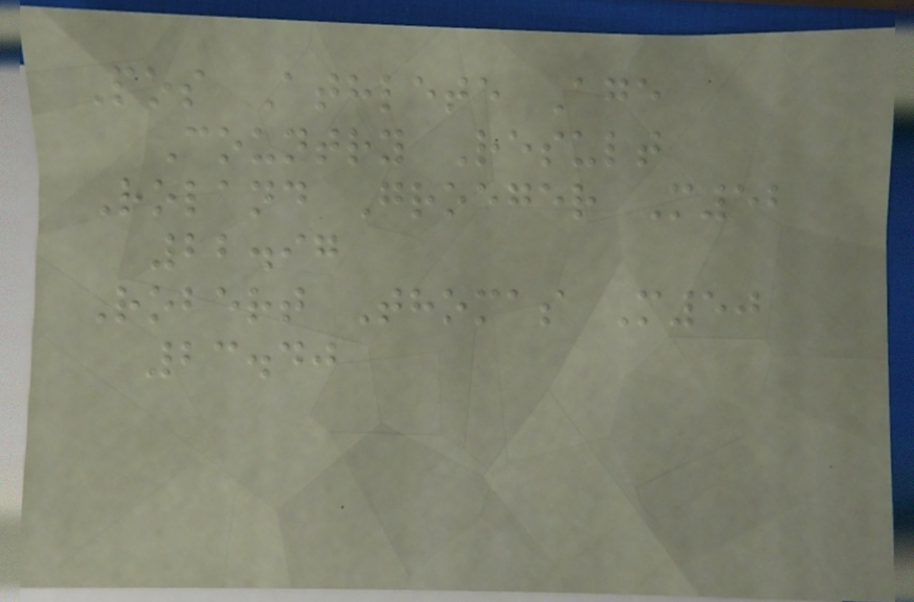Pos Athlete Age
Country Result
Roland Groeger M52
22.97
Robert Thomas M50
23.40
